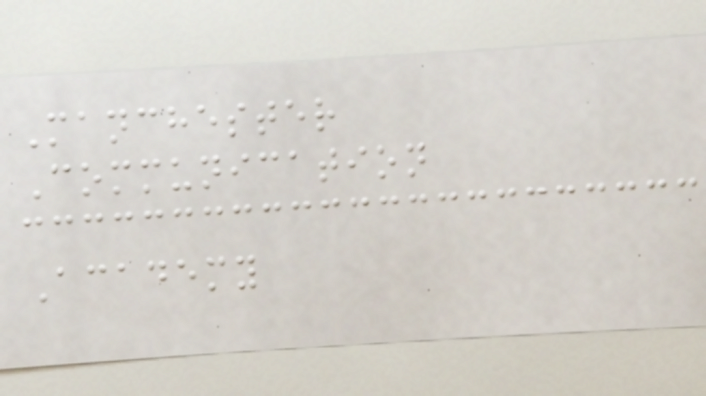Manchester
Communication
Academy
